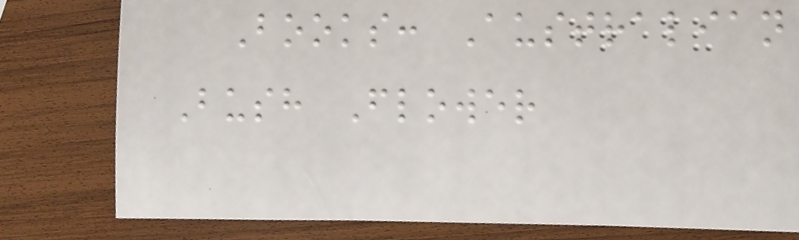Books: Australian
Bush Flower
